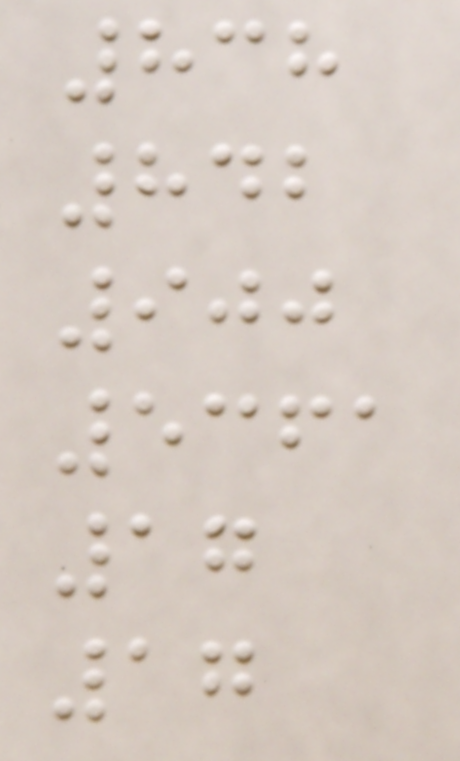838
842
900
5361
17
17
